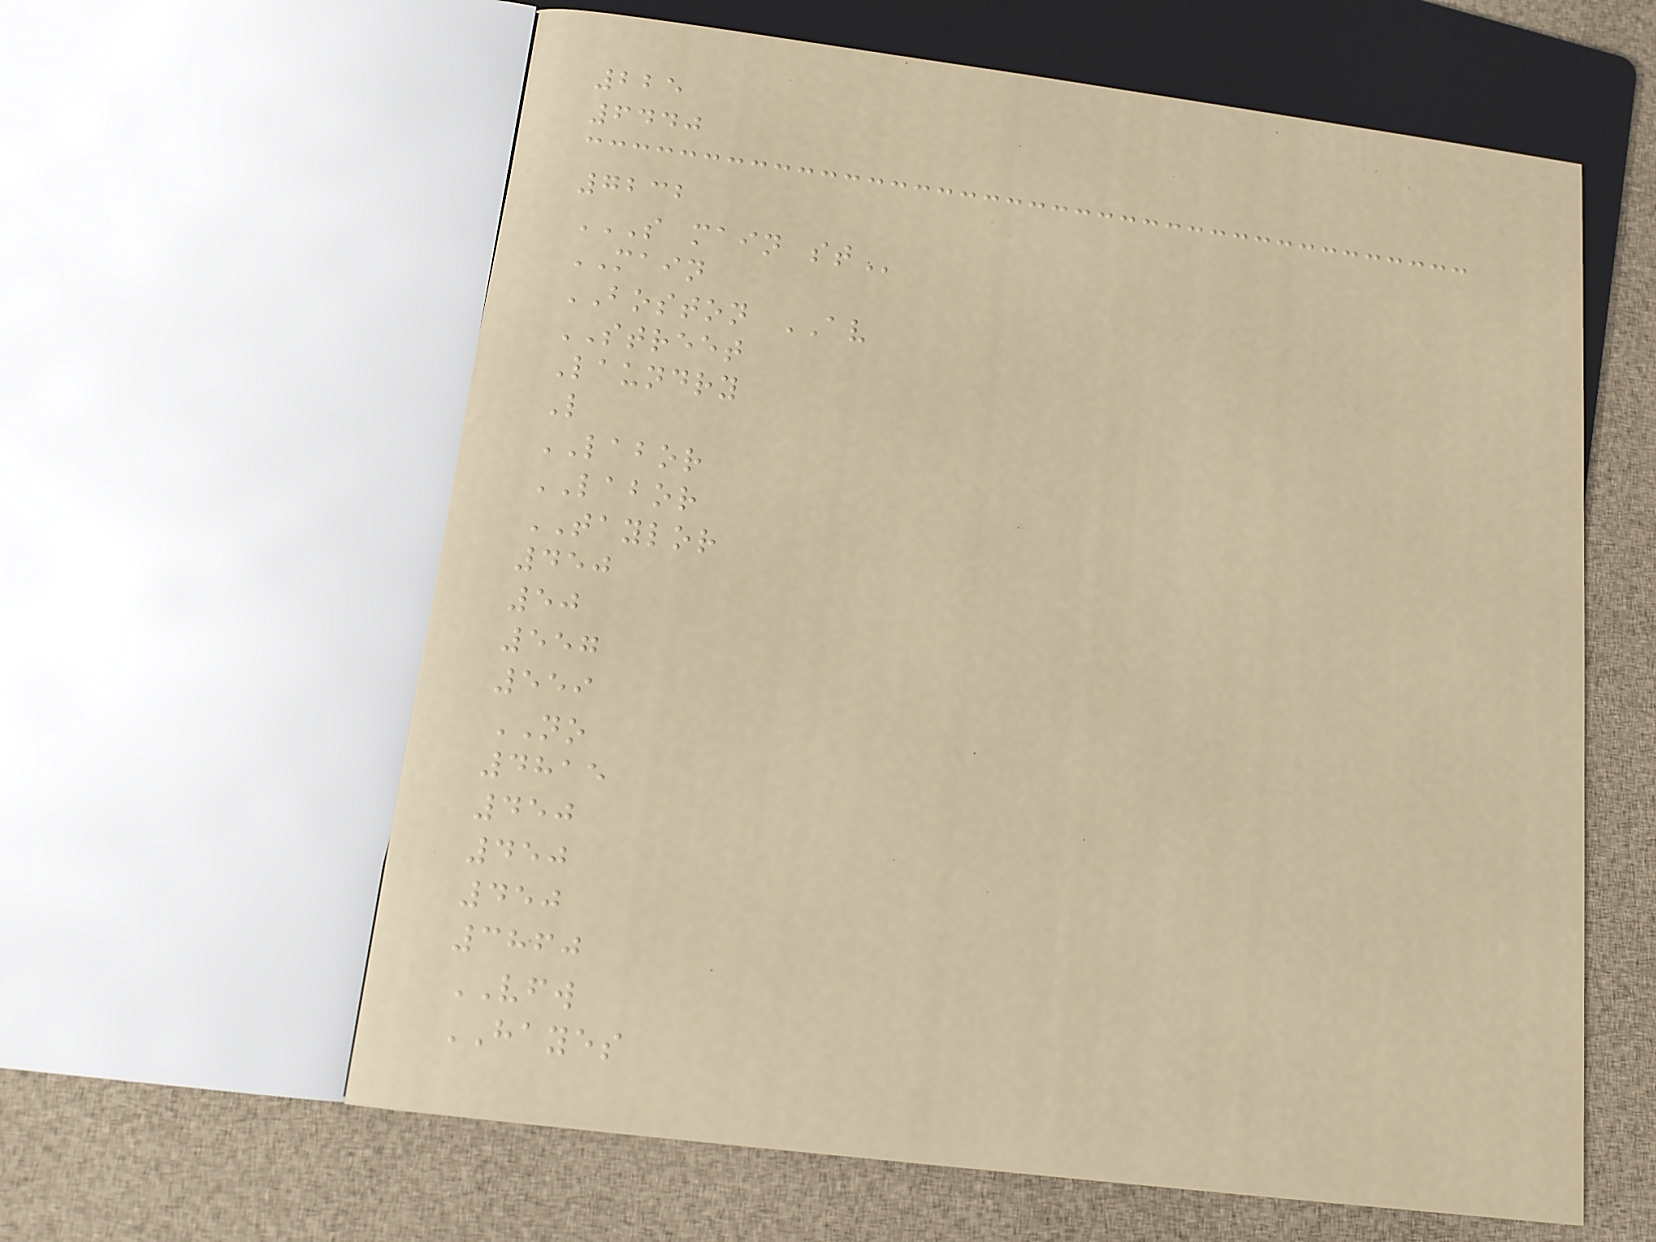225
6440
7232
S MAIN ST
MAIN
BOSTON AV
STREET
Laundry
L
LABOR
LABOR
TAYLOR
450
50
557
559
NO
4815
450
450
450
3860
VFW
HAYES
